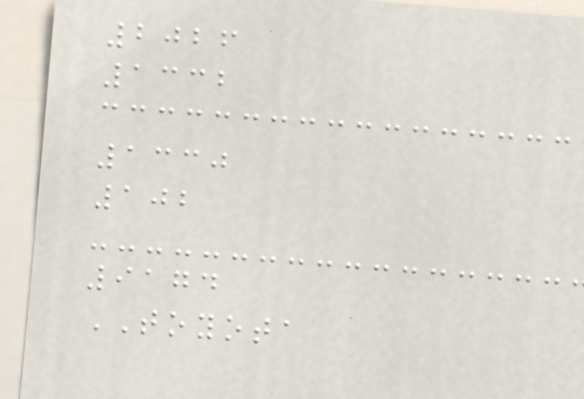2026
1332
1330
102
9174
TOYOTA
